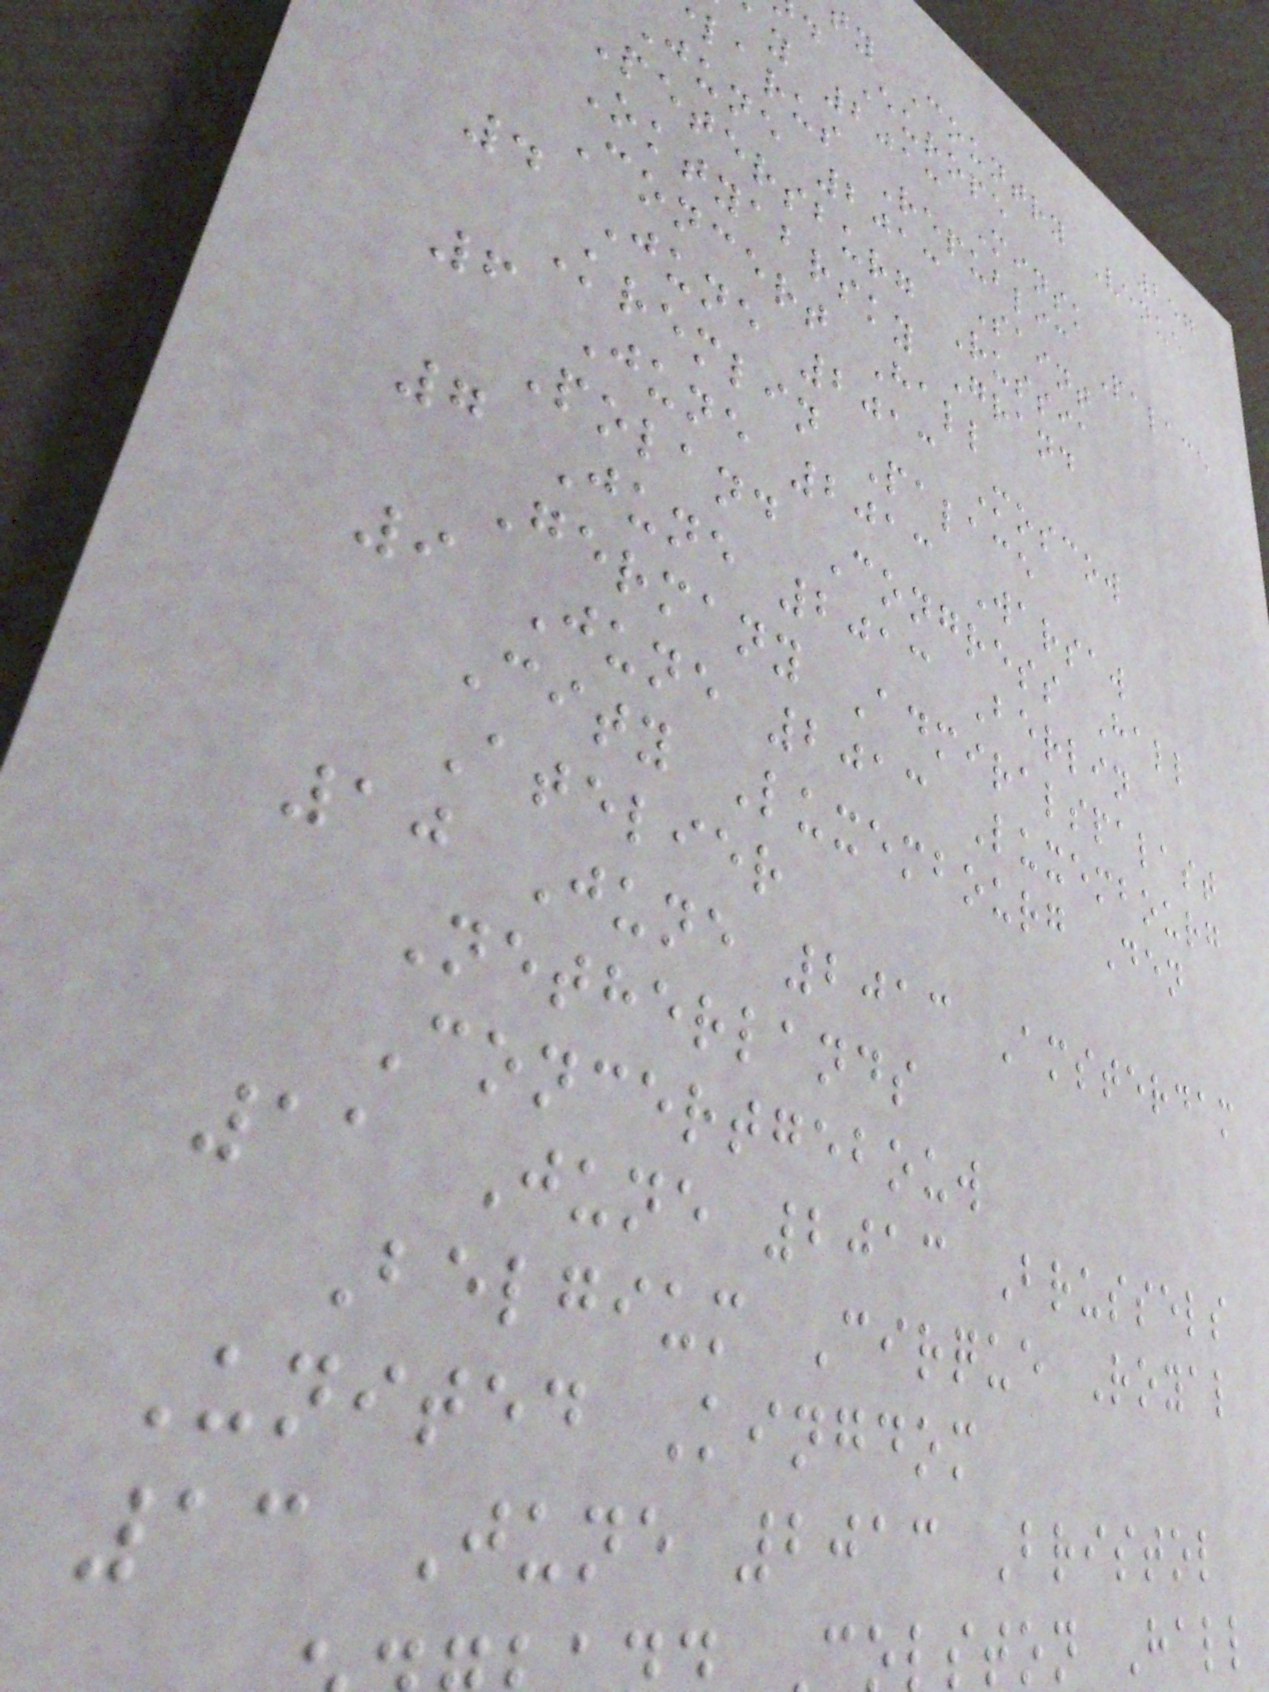257
ty Country Venue
d Europe
y 2013 Minsk
larus Republic Palace
june 2013 Saint
Petersburg Russia
Oktyabrsky Grand
Concert Hall
4 June 2013 Moscow
Kremlin Palace
6 June 2013 Warsaw
Poland Congress Hall
7 June 2013 Berlin
Germany Admiralspalast
9 June 2013 Luxembourg
City Luxembourg Den
Atelier
10 June 2013 Amsterdam
Netherlands
Concertgebouw
11 June 2013 Brussels
Belgium Cirque Royal
United Kingdom
13 June 2013 Bristol
lston Hall
